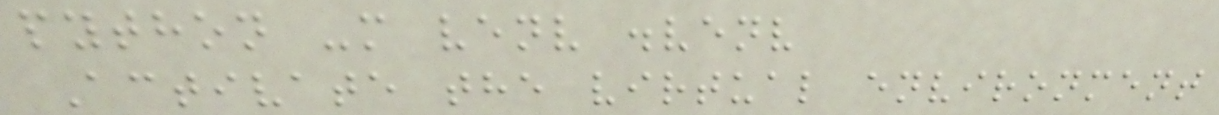python -m venv .venv
Activate the virtual environment
